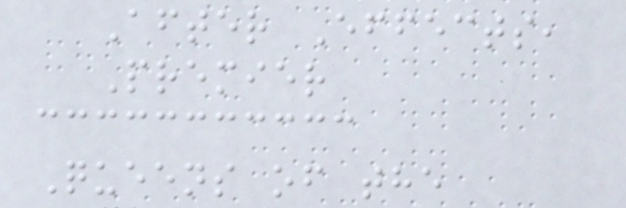After Effects,
Premier
Queens of the
